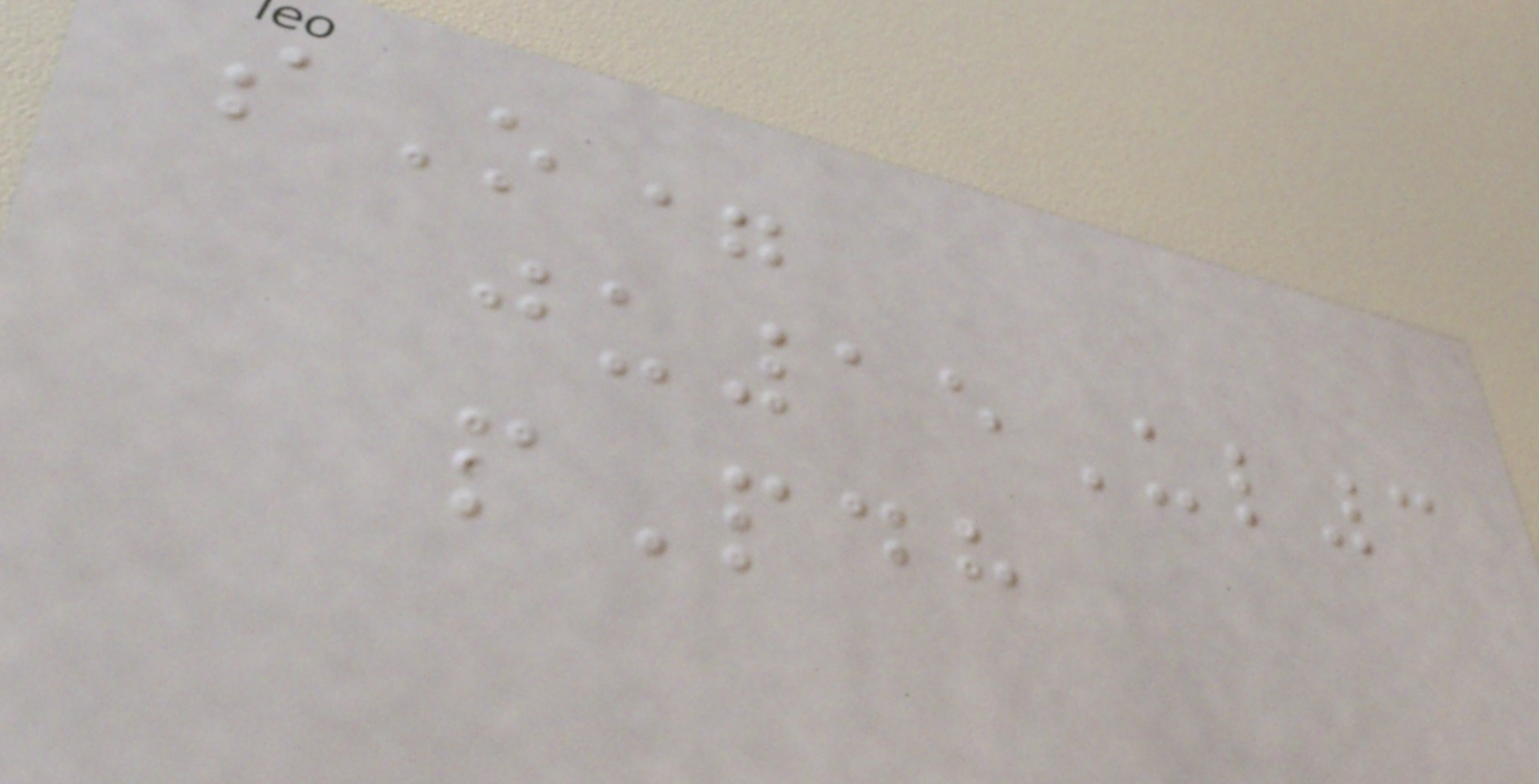sO=
ju15Ul3
pPdh
